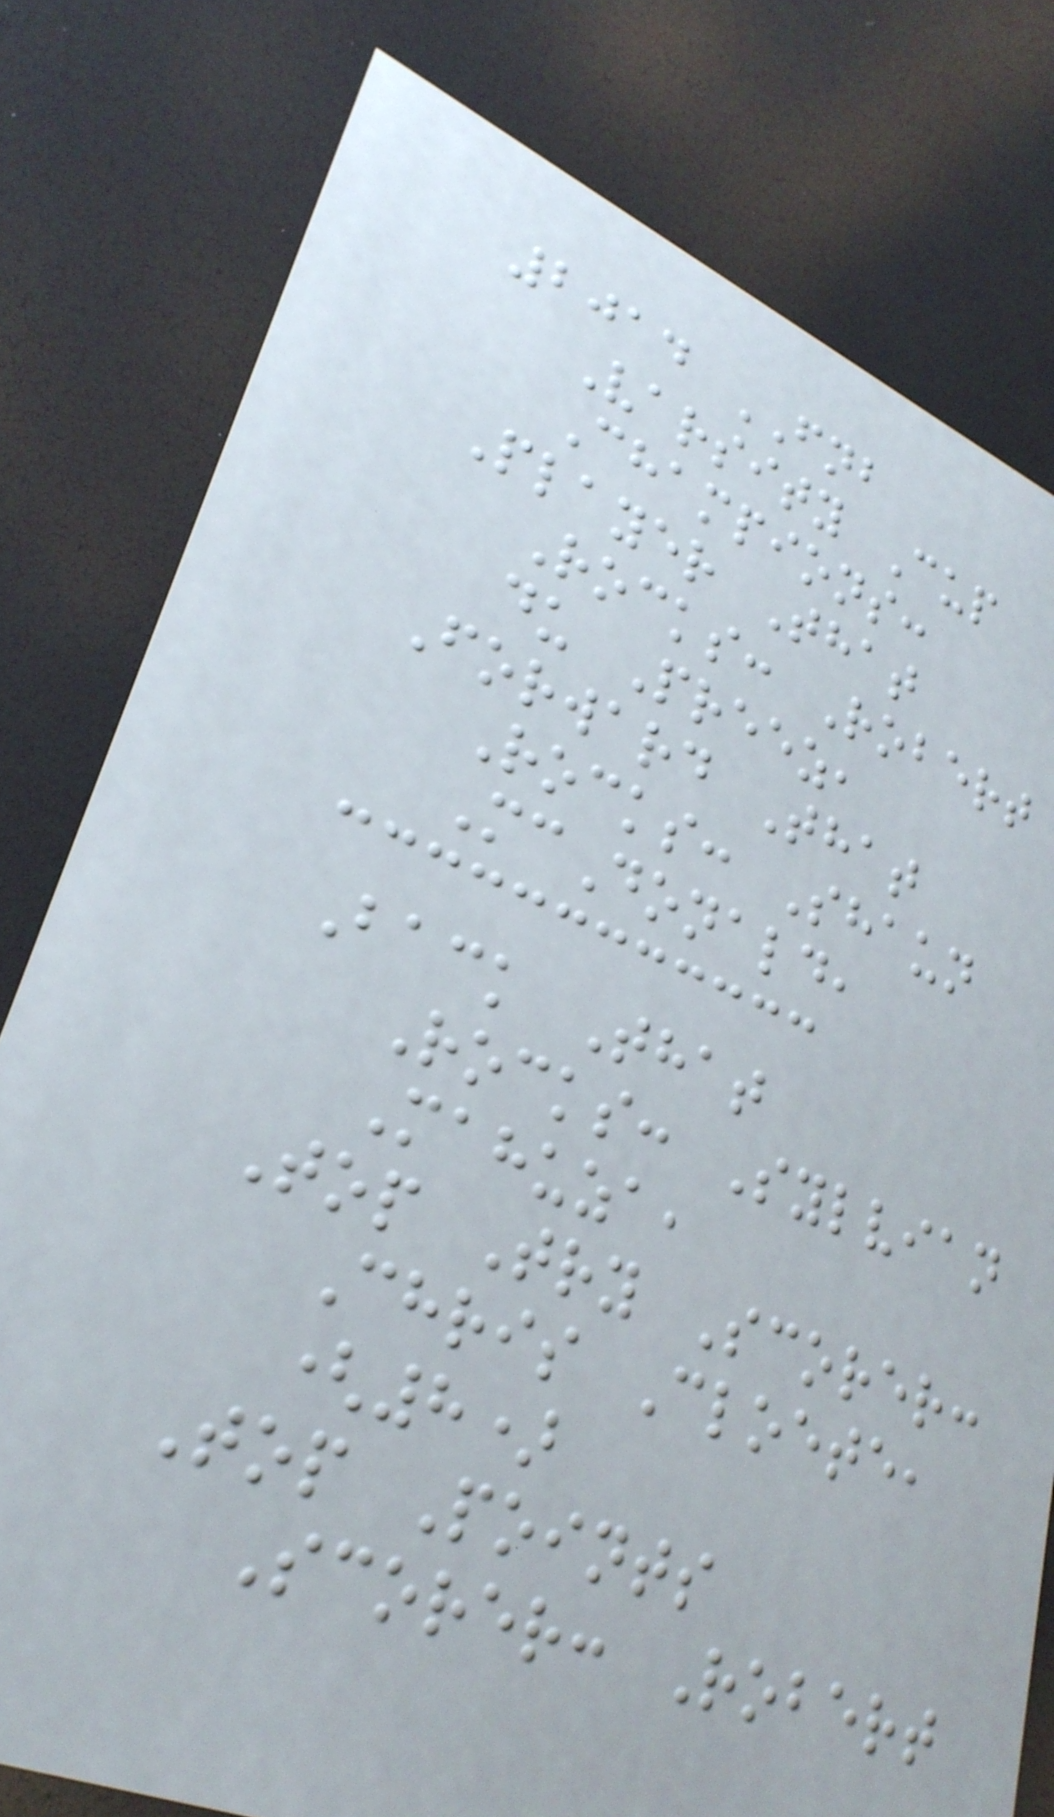2014 FNB
Varsity Cup
Champions:
Player That
Rocks: Robert
du Preez,
Forward That
Rocks: Shaun
McDonald,
Back That
Rocks: Sylvian
Mahuza,
Top Try Scorer:
Chris Cloete,
(8)
Top Points
Scorer: Robert
